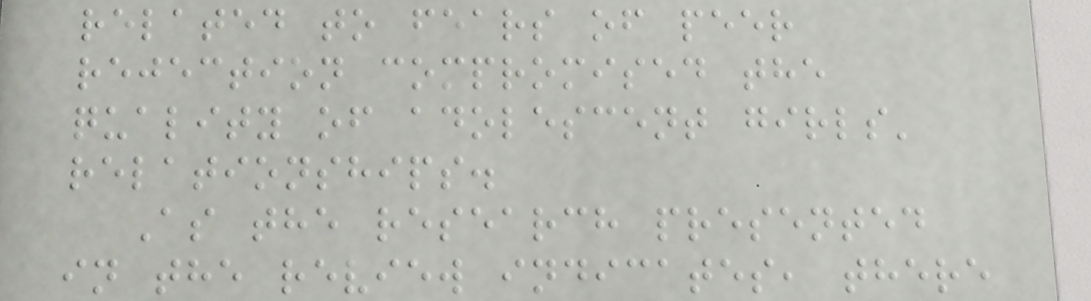related to fears of peer
rejection compromised the
quality of adolescent girls'
relationships.
As the research presented
in the review indicates, there
